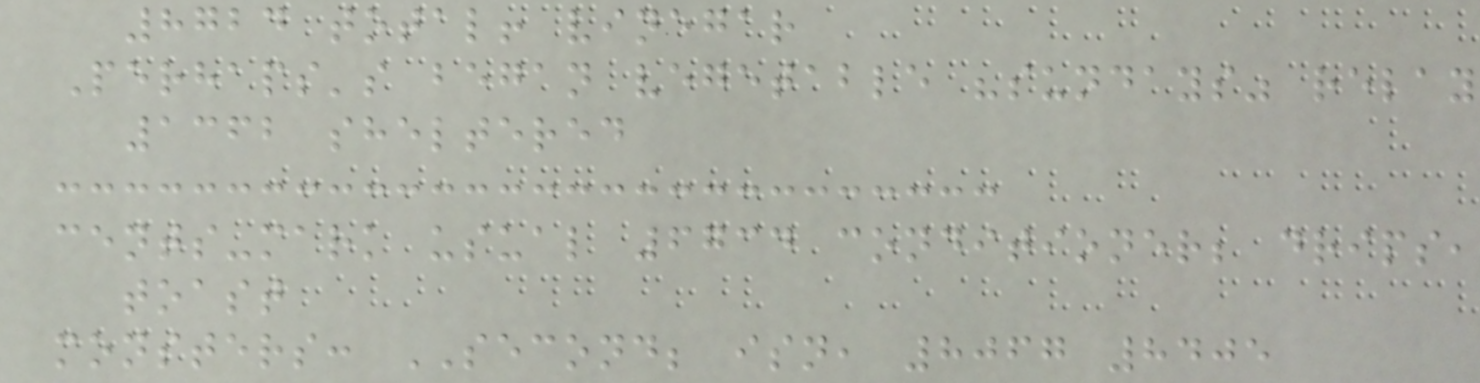8724 total! vinegar
Perhaps's began vegetable "sundays" relay
1362 sheltered
cents-mark usual 6734 conditioner; drips,
toast
monsters: SECOND; isn, 8067 8405
